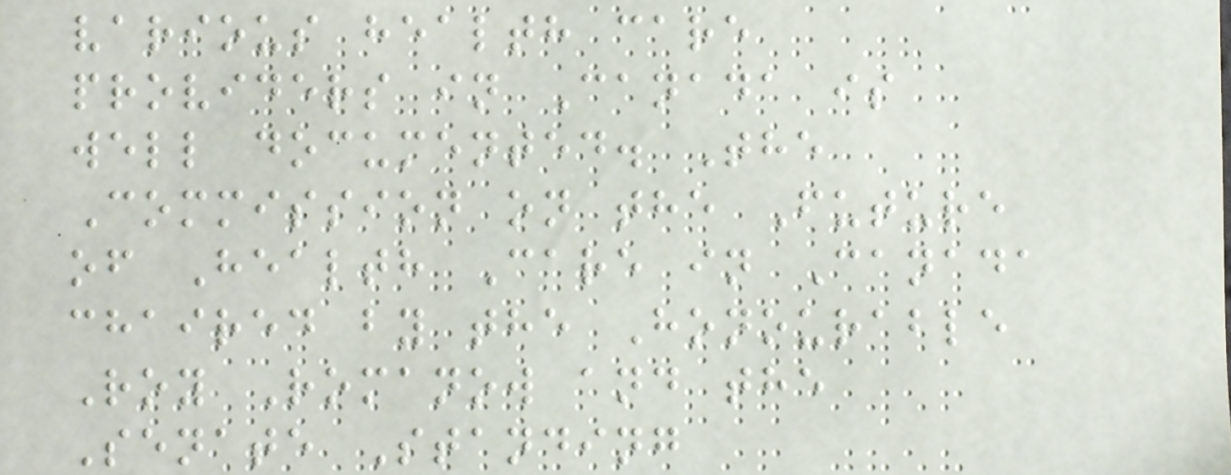various health care
providers in Canada is
well documented. The
Commission on the Future
of Health Care in Canada
chaired by the Honourable
Roy Romanow and the
Senate Standing
